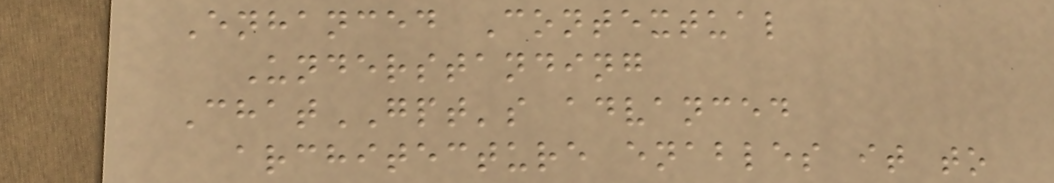Enhanced Contextual
Understanding
ChatGPT's advanced
architecture enables it to
